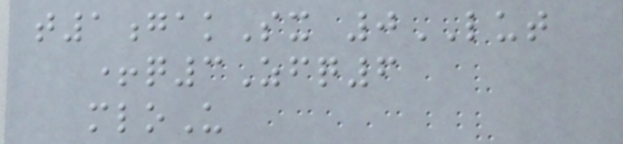t1gakSx 0LUT
+q3Zfq6
mloU
